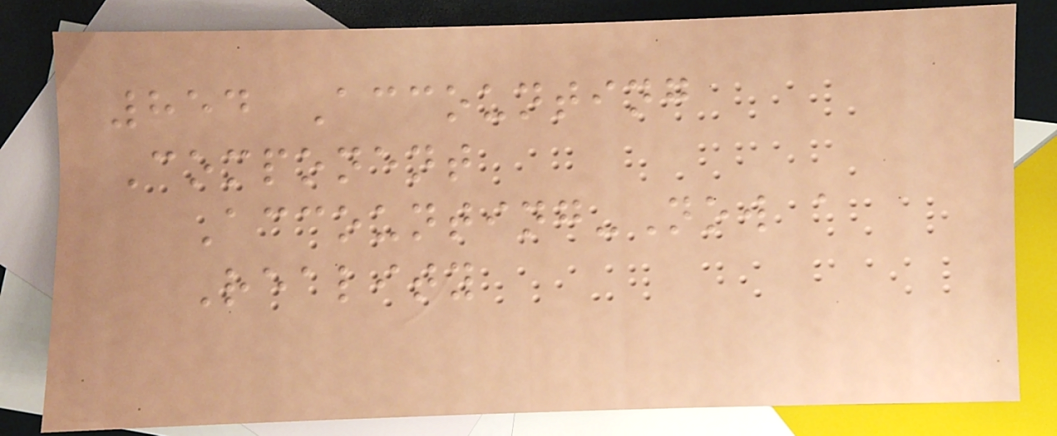854 Accounting
Component
Accounting-Now a
Reality
